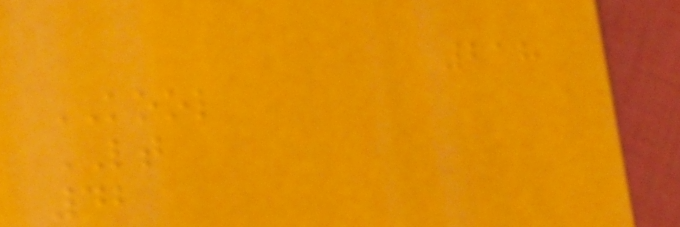218
KOOL
LT
42
